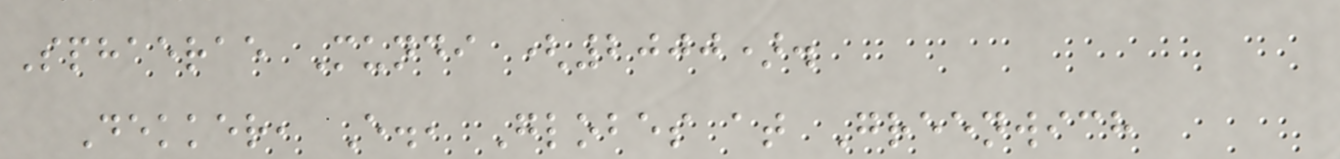Sphaerae Mundi (2000).
Dekker, E., Globes at Greenwich
